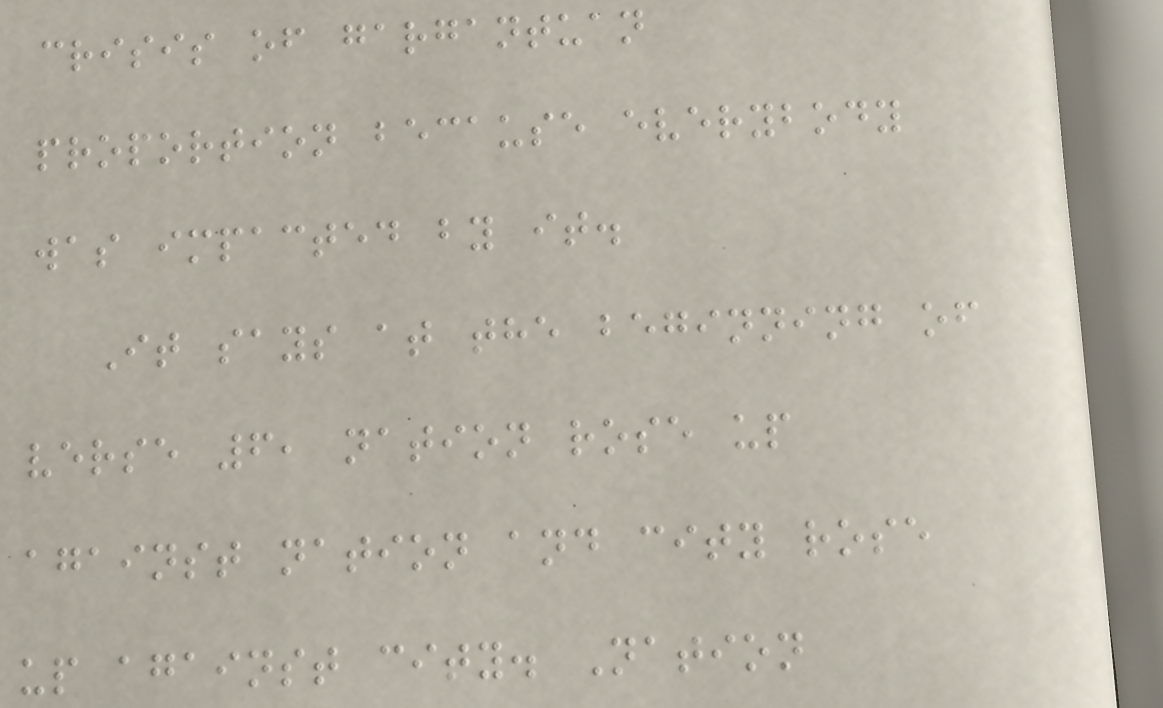crisis of gargantuan
proportion because everybody
was impacted by it.
It says at the beginning of
verse 6, nation rose up
against nation and city rose
up against city. Nation
